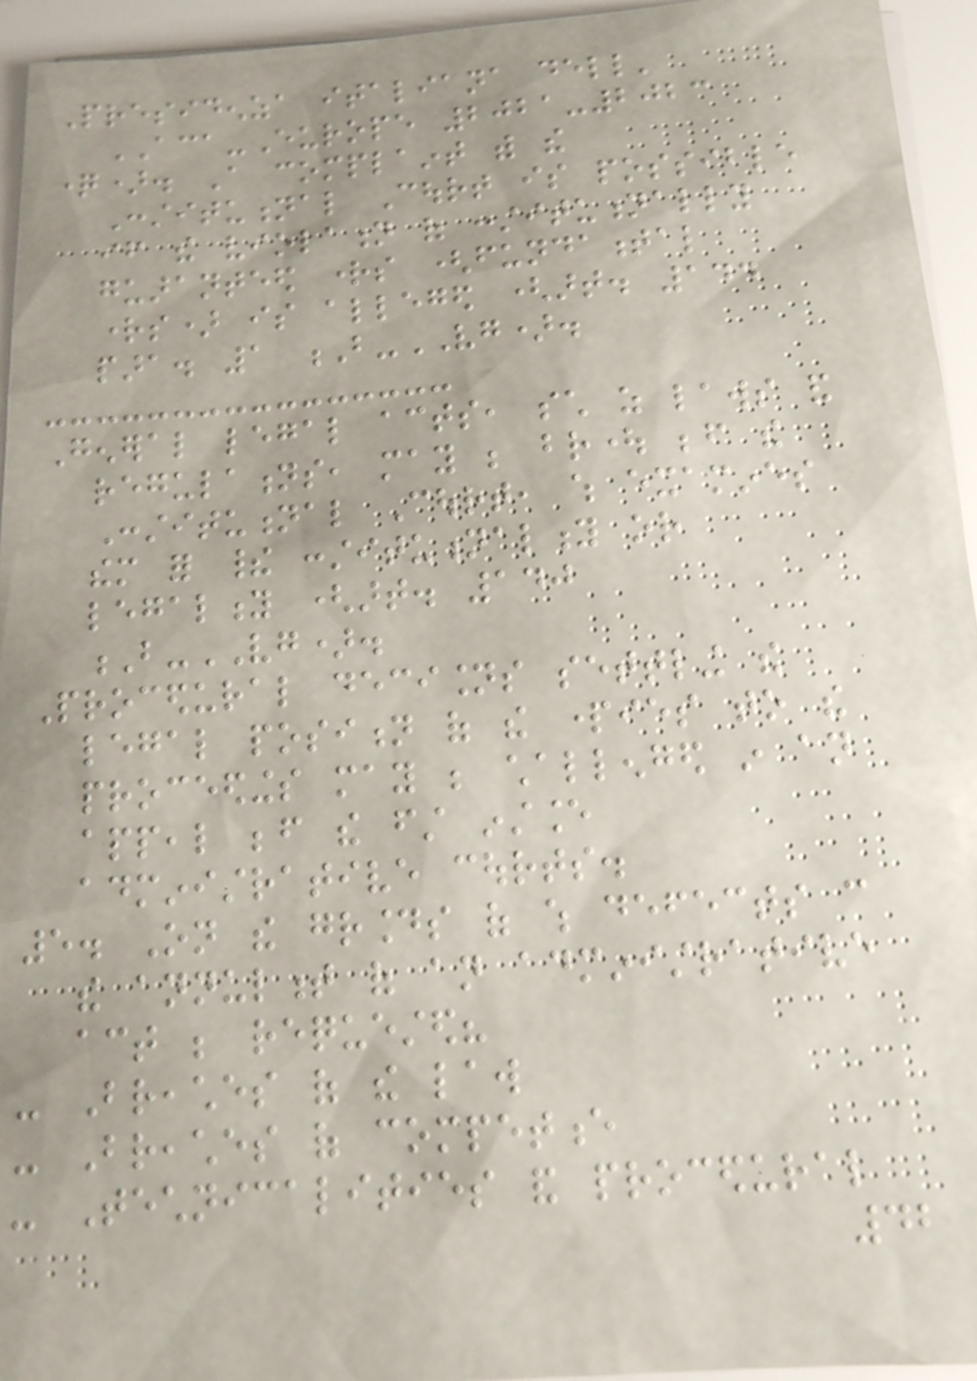Presidenza italiana dell'
ACA-Europe 2021-2023
question). A complaint with the
Constitutional Court is possible
if the violation of constitutionally
guaranteed rights (fundamental
rights) is alleged (art. 144
para. 1 B-VG).
General legal acts, such as laws and
regulations, may be brought before the
Constitutional Court, which examines
them for their constitutionality or
legality (art. 140
B-VG).
Procedural decisions settling the
legal position of the parties to the
proceedings may be challenged in an
appeal before the first instance
administrative courts.
5. On the grounds of which defects can
the annulment of an administrative
act be requested?
- Breaches of the law
- Breaches of competence
- Technicalities and procedural
42
